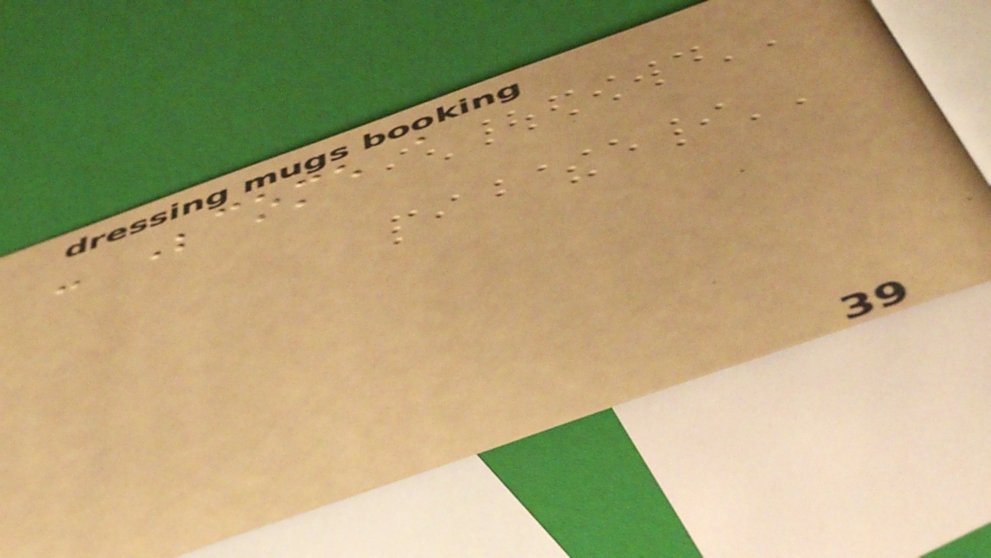- Become a
